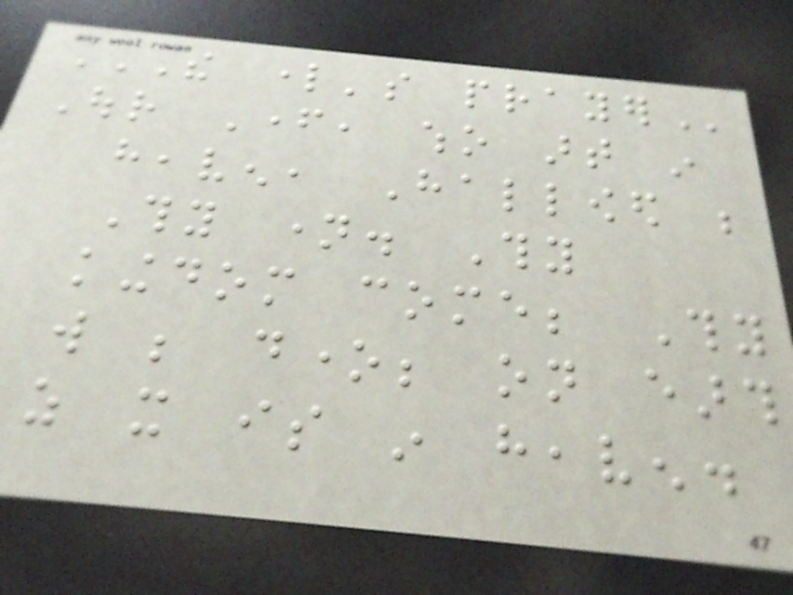THE LORD'S PRAYER
Our Father, who art in
heaven, Hallowed be
Thy name. Thy
kingdom come; Thy
will be done; on earth
as it is in heaven.
